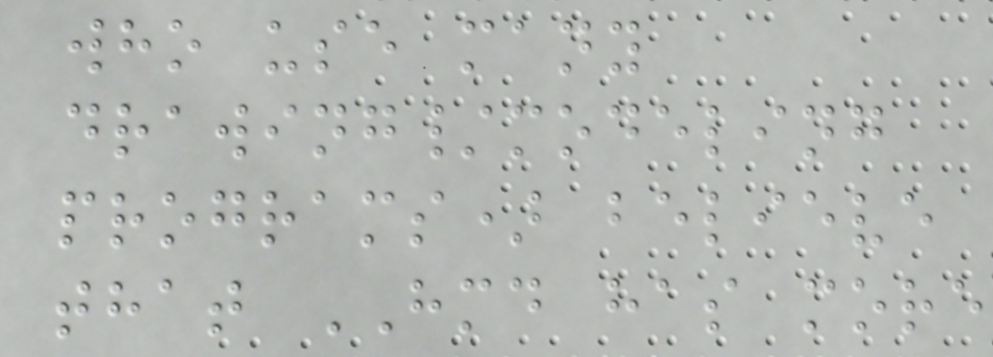who use many
drawing/modeling
programs) believe
that HMD has more
